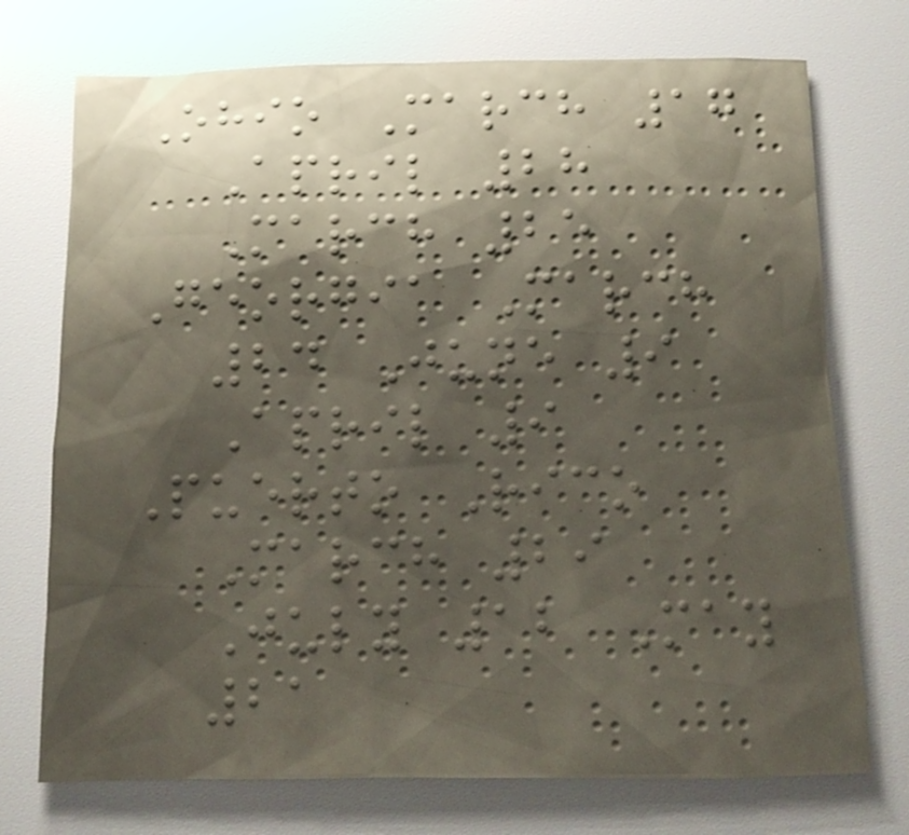Ohio March 17
April 28
March 25
Georgia March
24 June 9
April 9
Puerto Rico
March 29
July 12 May
21
